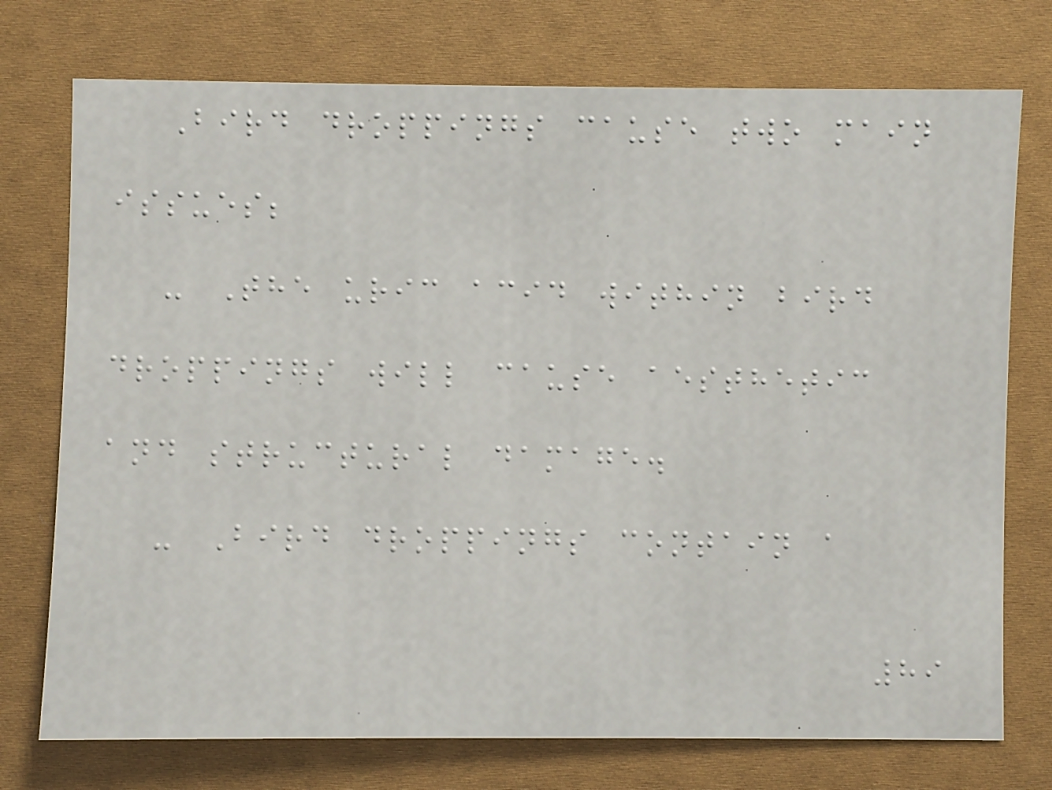Bird droppings cause two main
issues;
- The uric acid within bird
droppings will cause aesthetic
and structural damage.
- Bird droppings contain a
89
